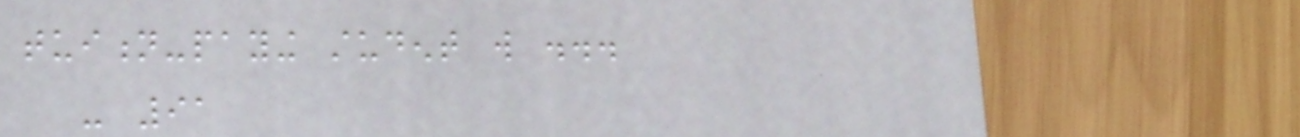tuition-paying student will ...
- 91
